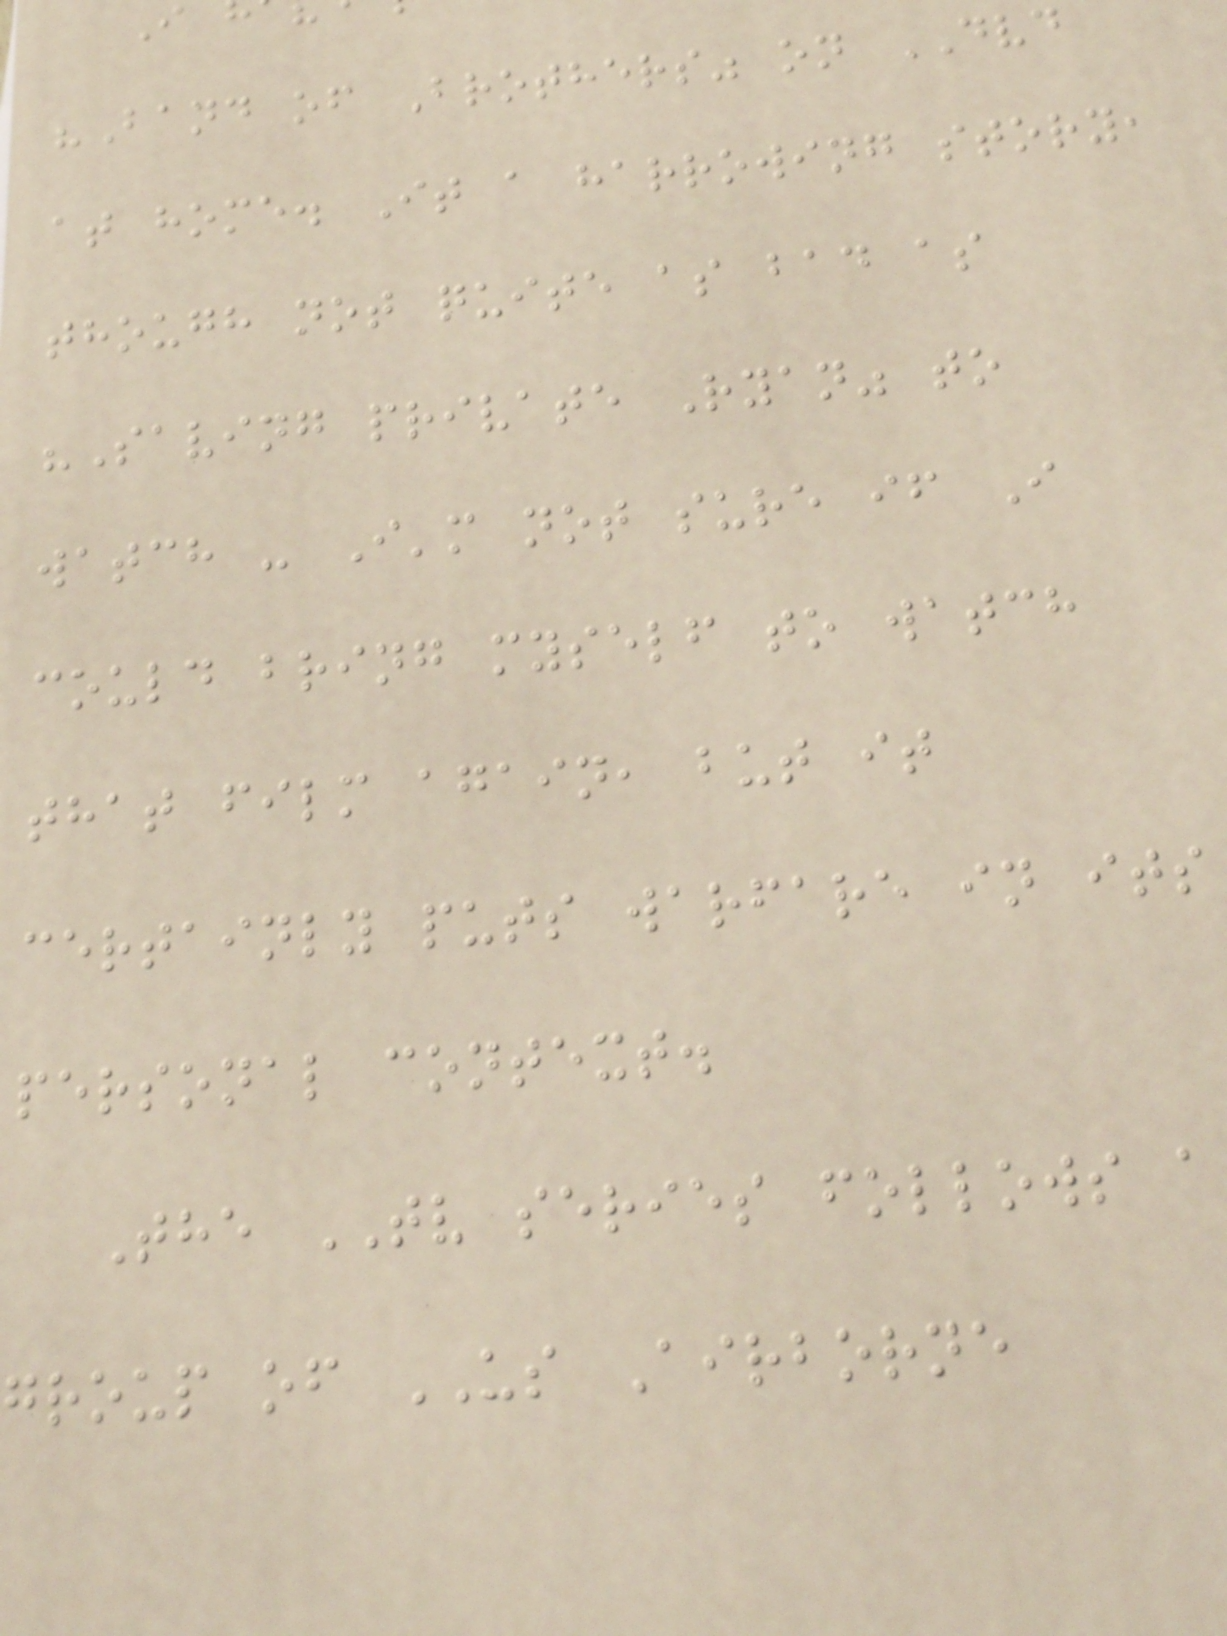"Band of Brothers" on DVD
at home. It a harrowing story,
though not quite as bad as
"Saving private Ryan" to
watch - I'm not sure if I
could bring myself to watch
that film again, but it
certainly puts warfare in its
personal context.
The TV series follows a
group of US Airborne
